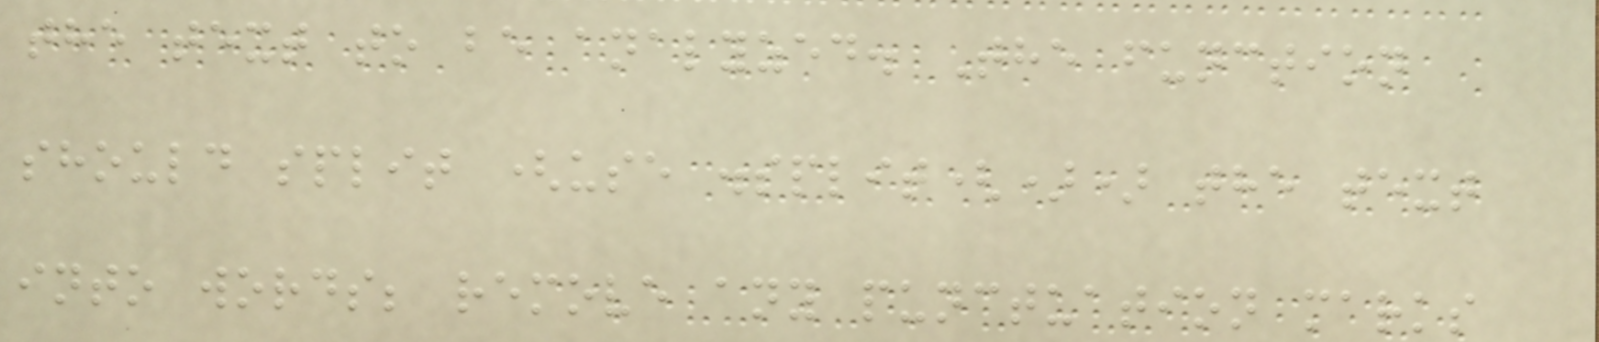the text to be analyzed. The function
should split (use .split()) the text
into words; remove any punctuation marks
